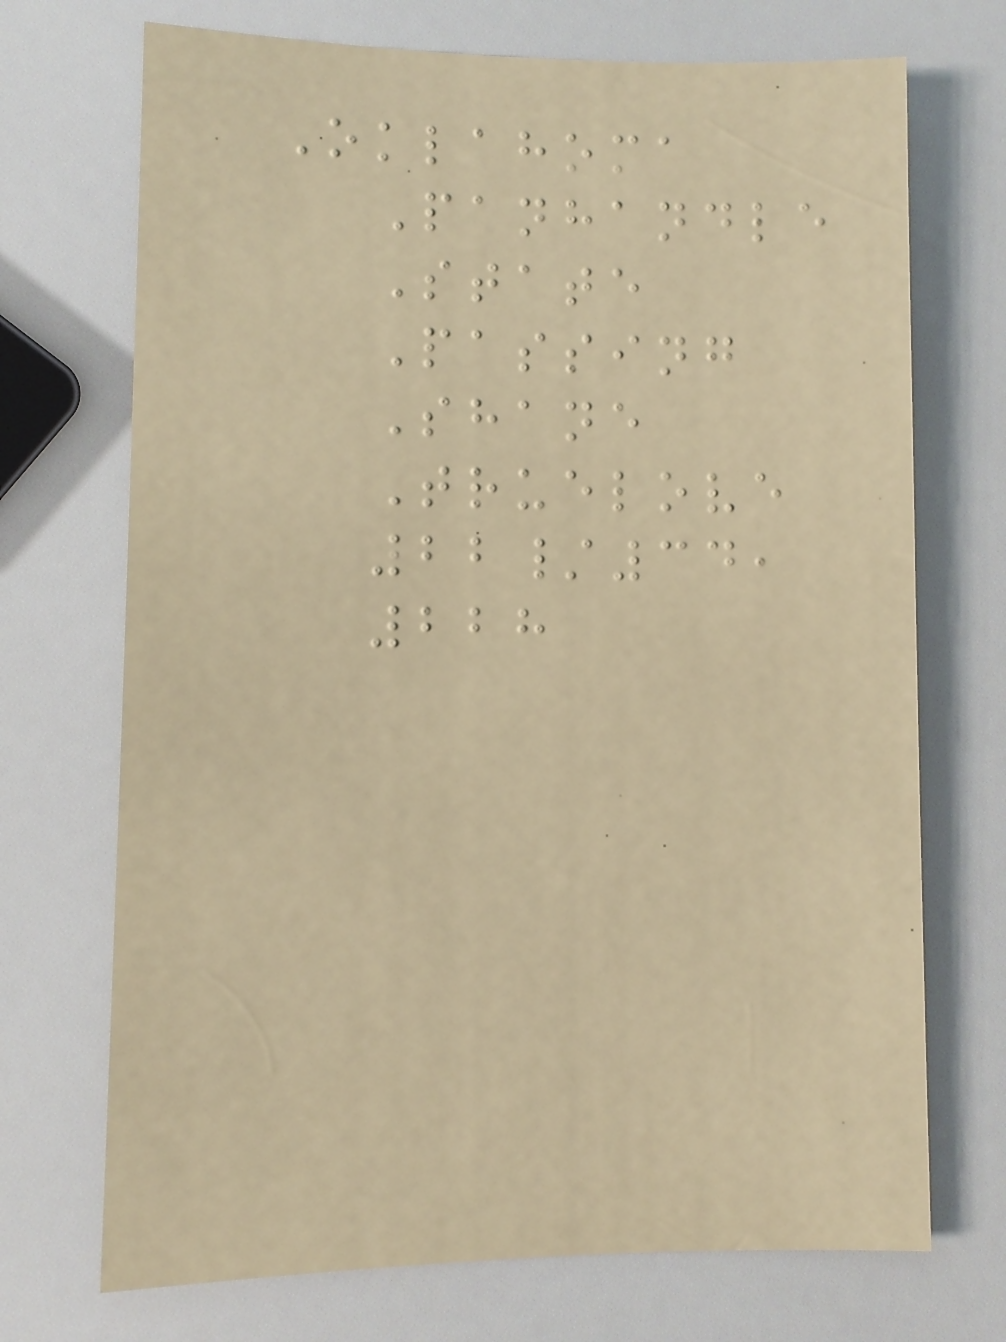Oklahoma
Panhandle
State
Passing
Shane
Truelove
22/34,
228
